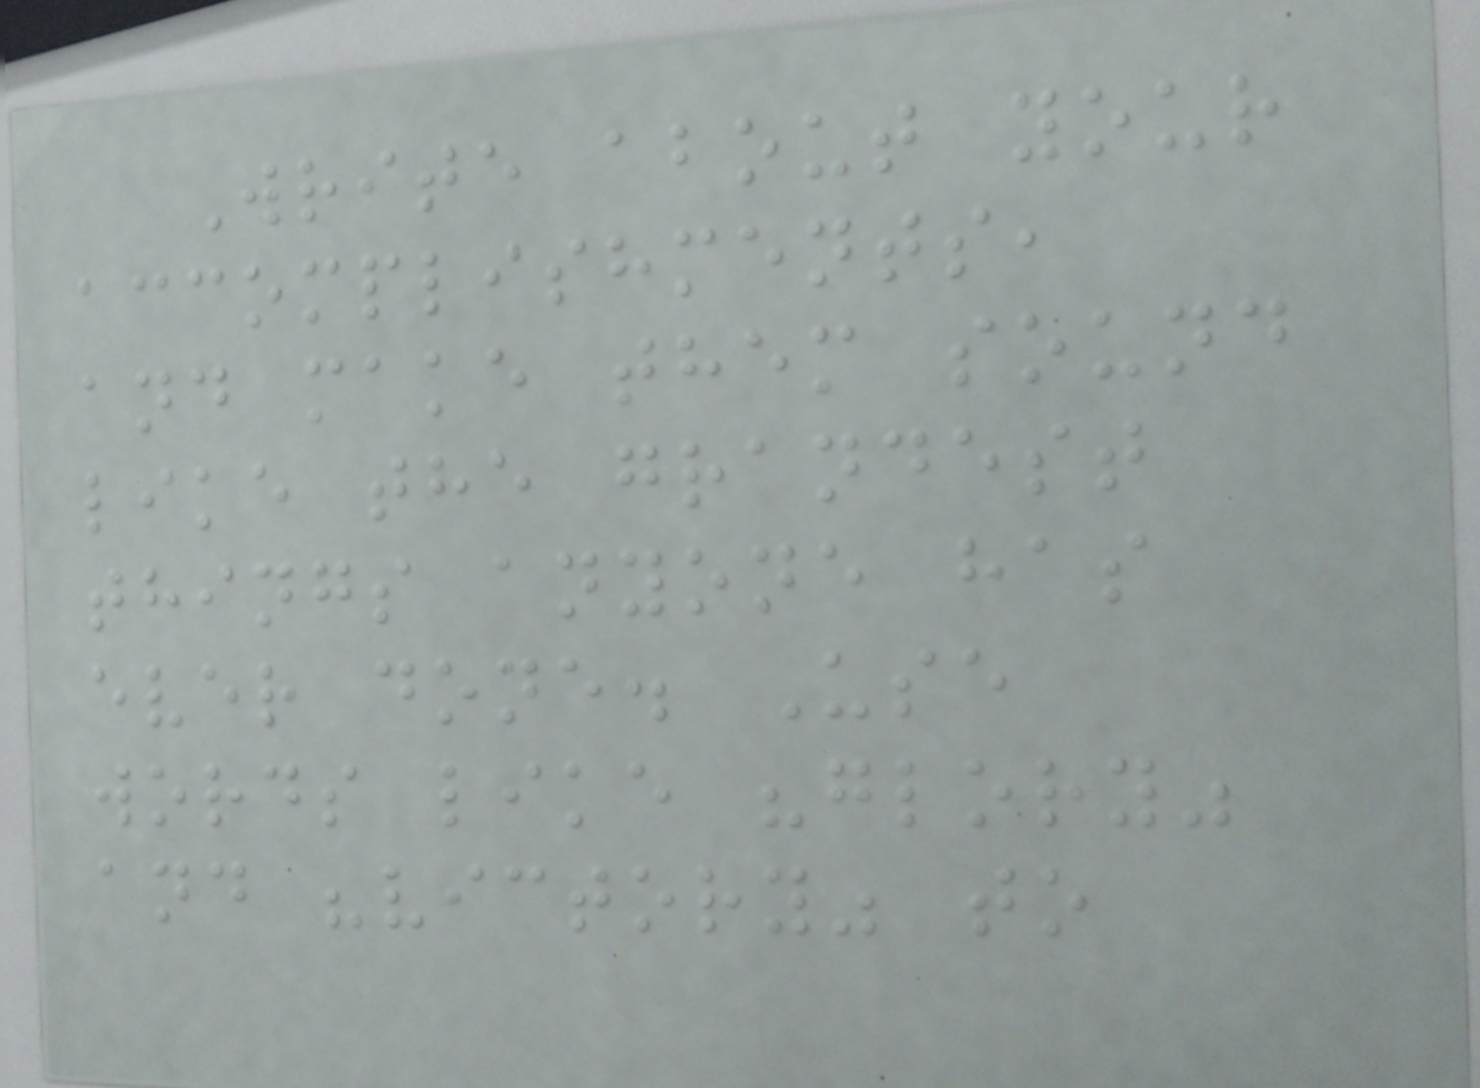Write about your
accomplishments,
and make them sound
like the grandest
things anyone has
ever done. Use
words like "glory"
and "victory" to
